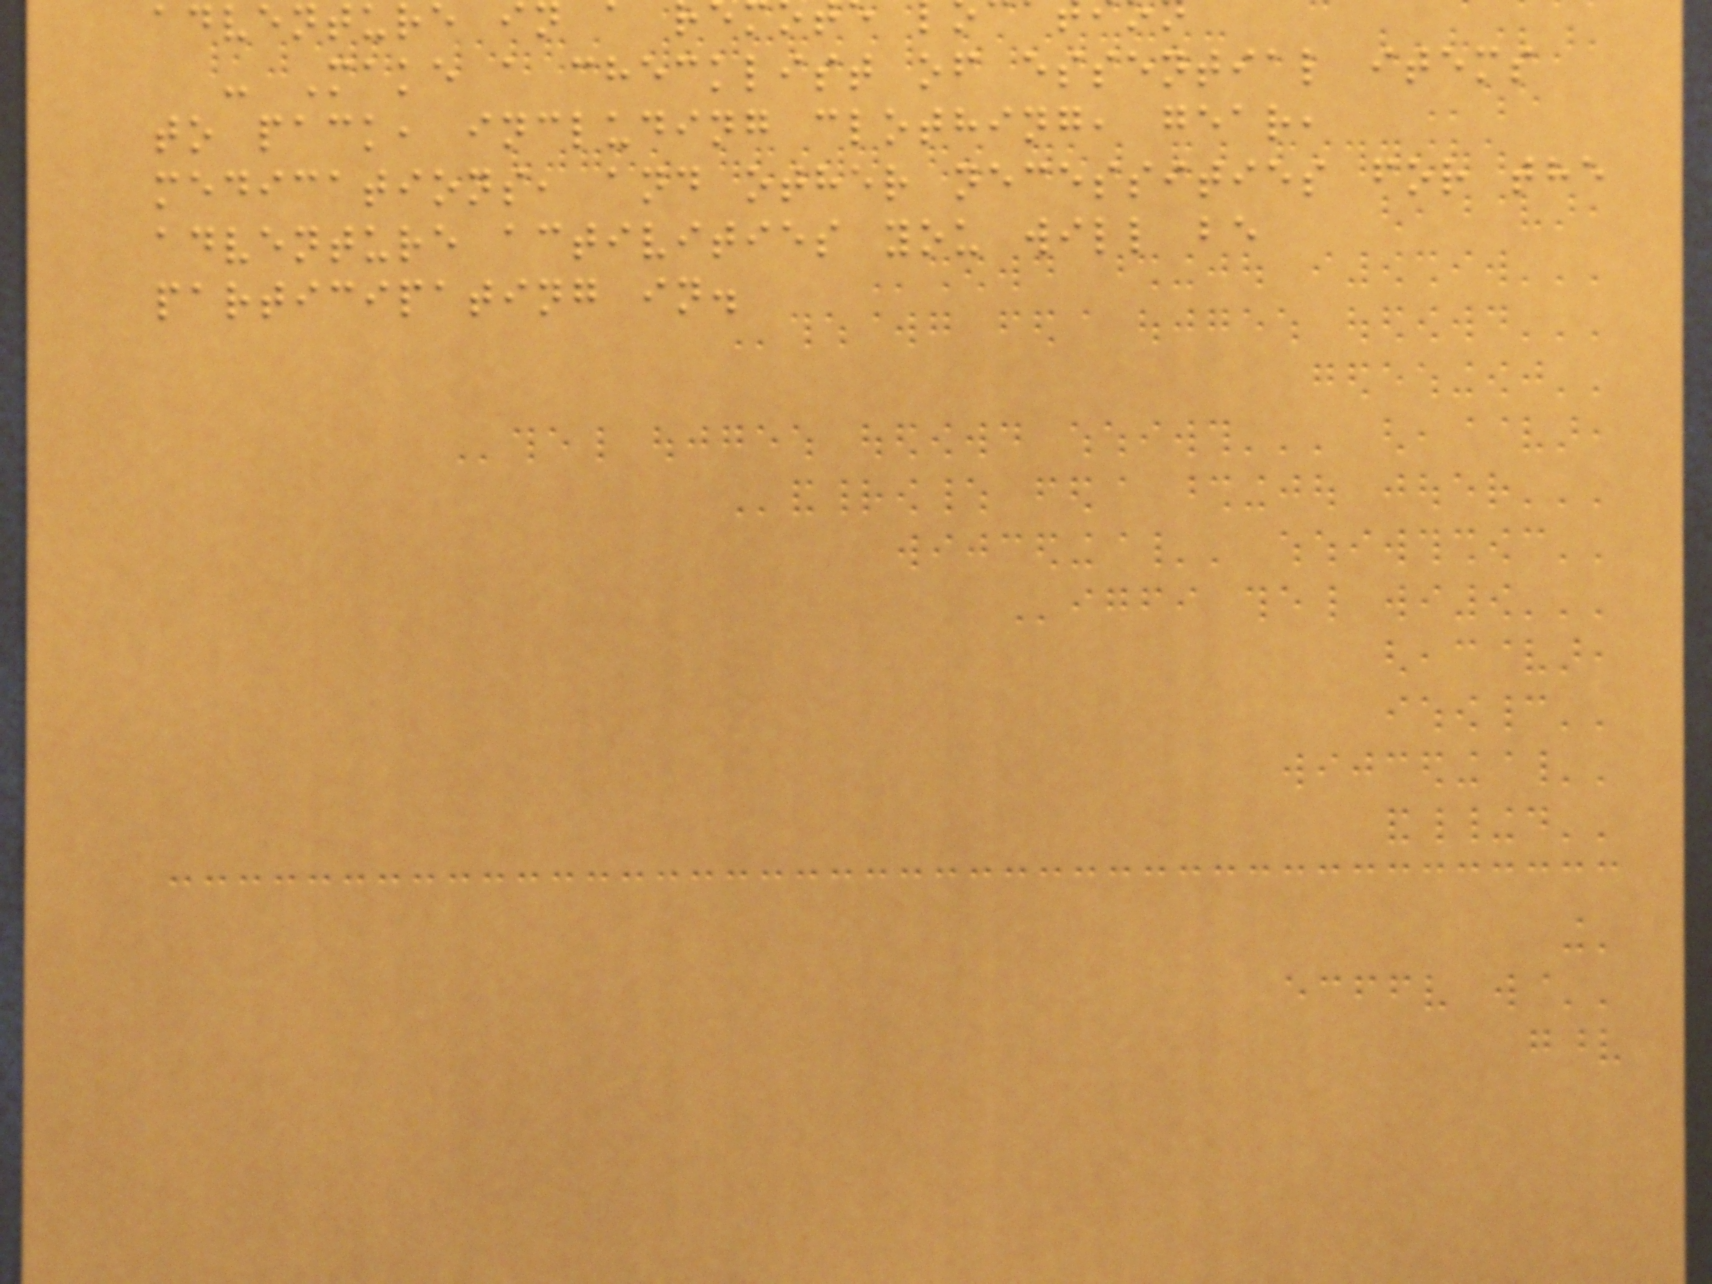adventure in
- Make a checklist of essential items
to pack, including clothing, gear,
medications, and other necessities for the
adventure activities you will be
participating in.
